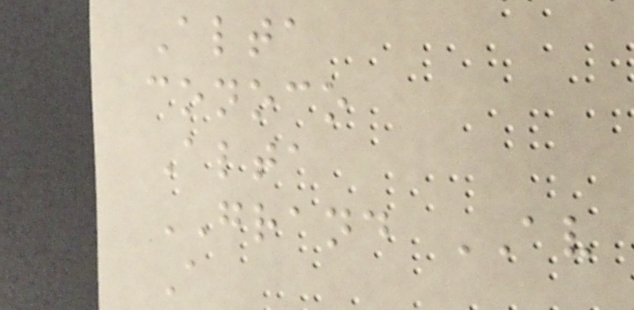Alta
conoco
Alta
GRAND AV
A
